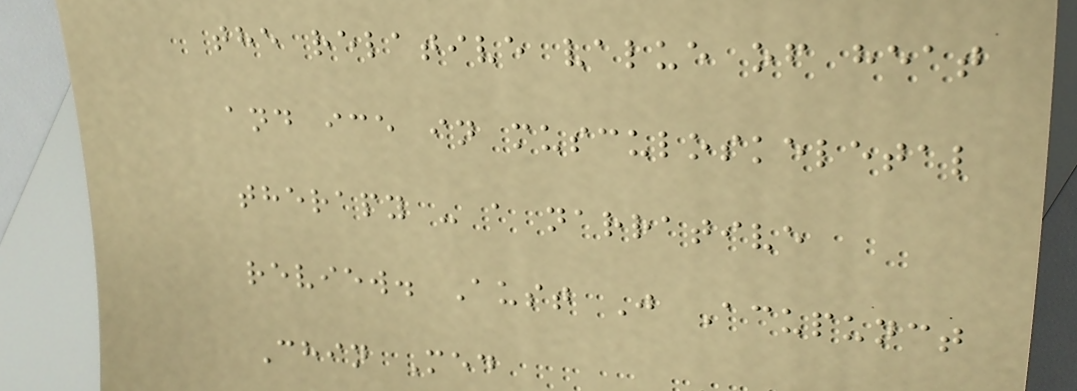the relative value of heat
and ice in musculoskeletal
therapy - a narrative
review. Aust J Acupunct
Chin Med
